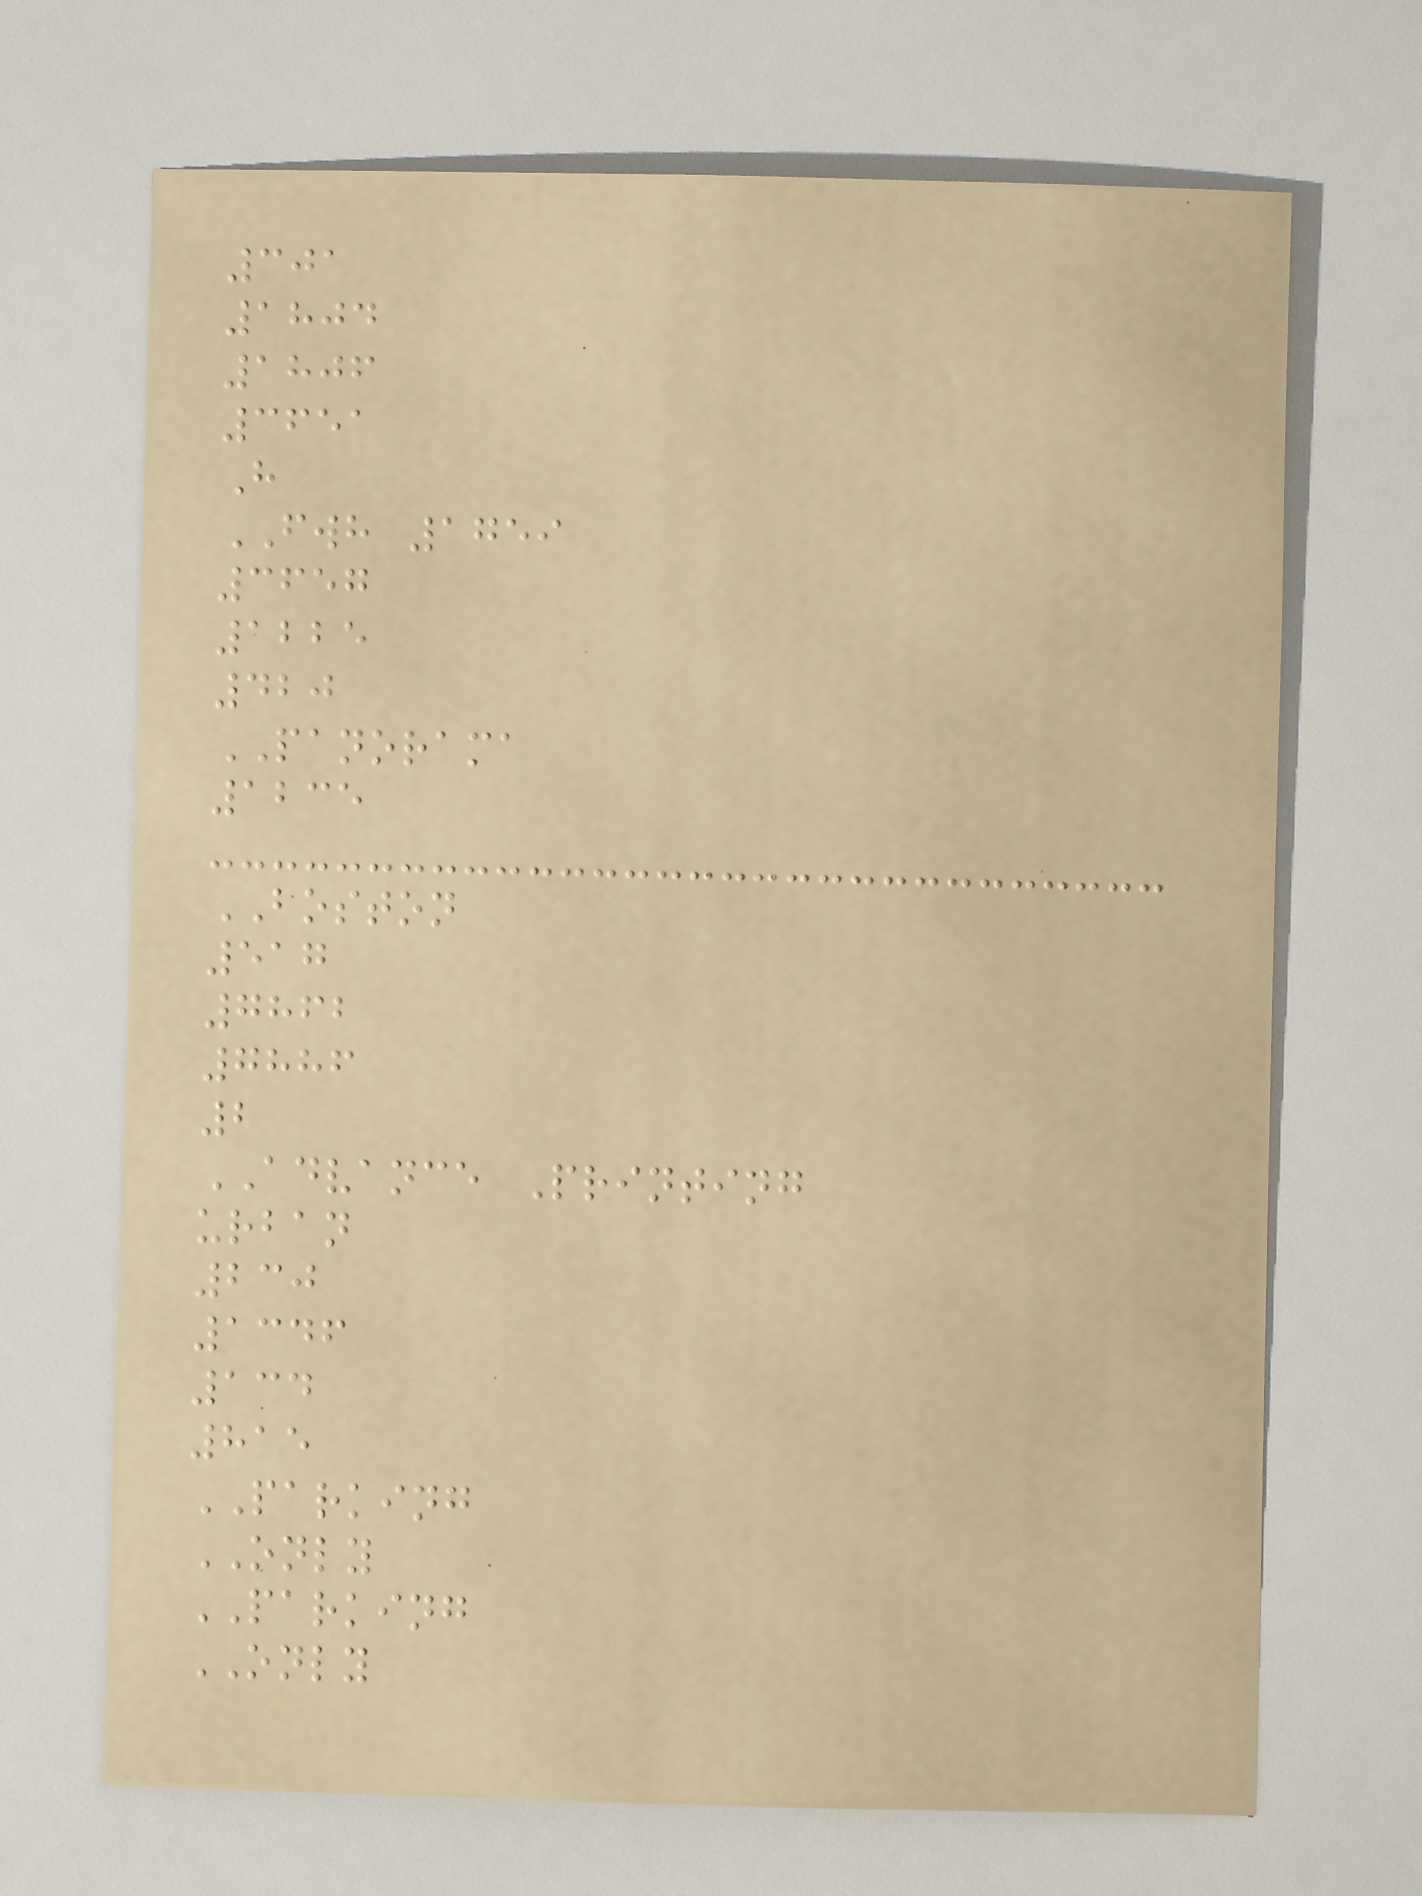301
1804
1806
3651
H
FWH 1759
3657
1225
420
PANORAMA
1235
BOSTON
517
7862
7886
2
ADVANCE Printing
urban
230
1346
134
815
PARKING
ONLY
PARKING
ONLY
